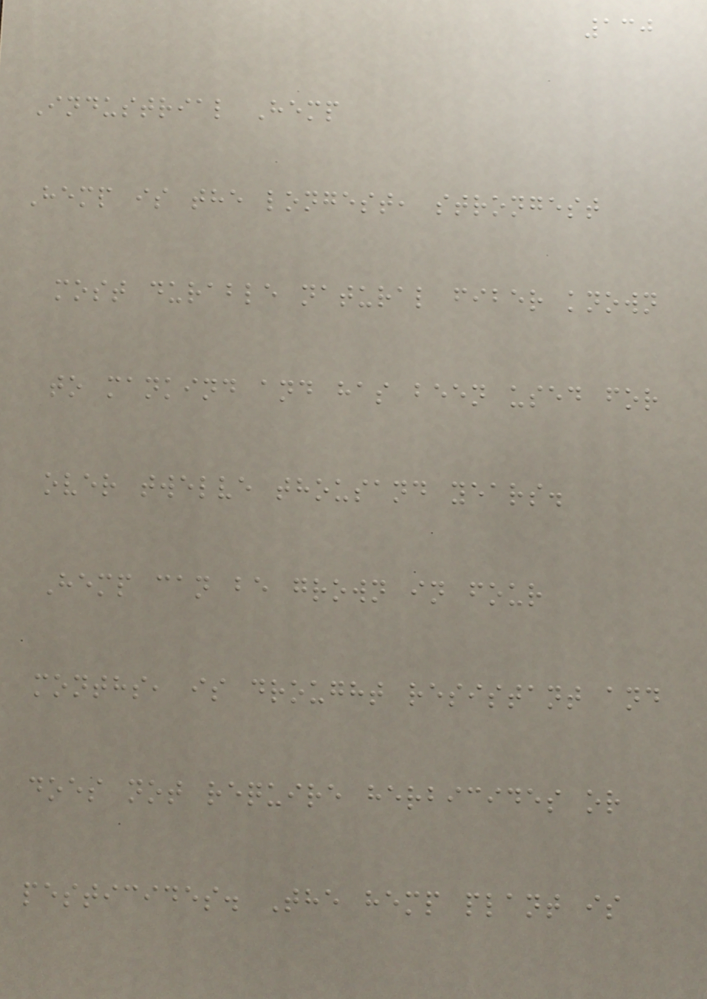130
Industrial Hemp
Hemp is the longest, strongest
most durable natural fiber known
to mankind and has been used for
over twelve thousand years.
Hemp can be grown in four
months, is drought resistant and
does not require herbicides or
pesticides. The hemp plant is
